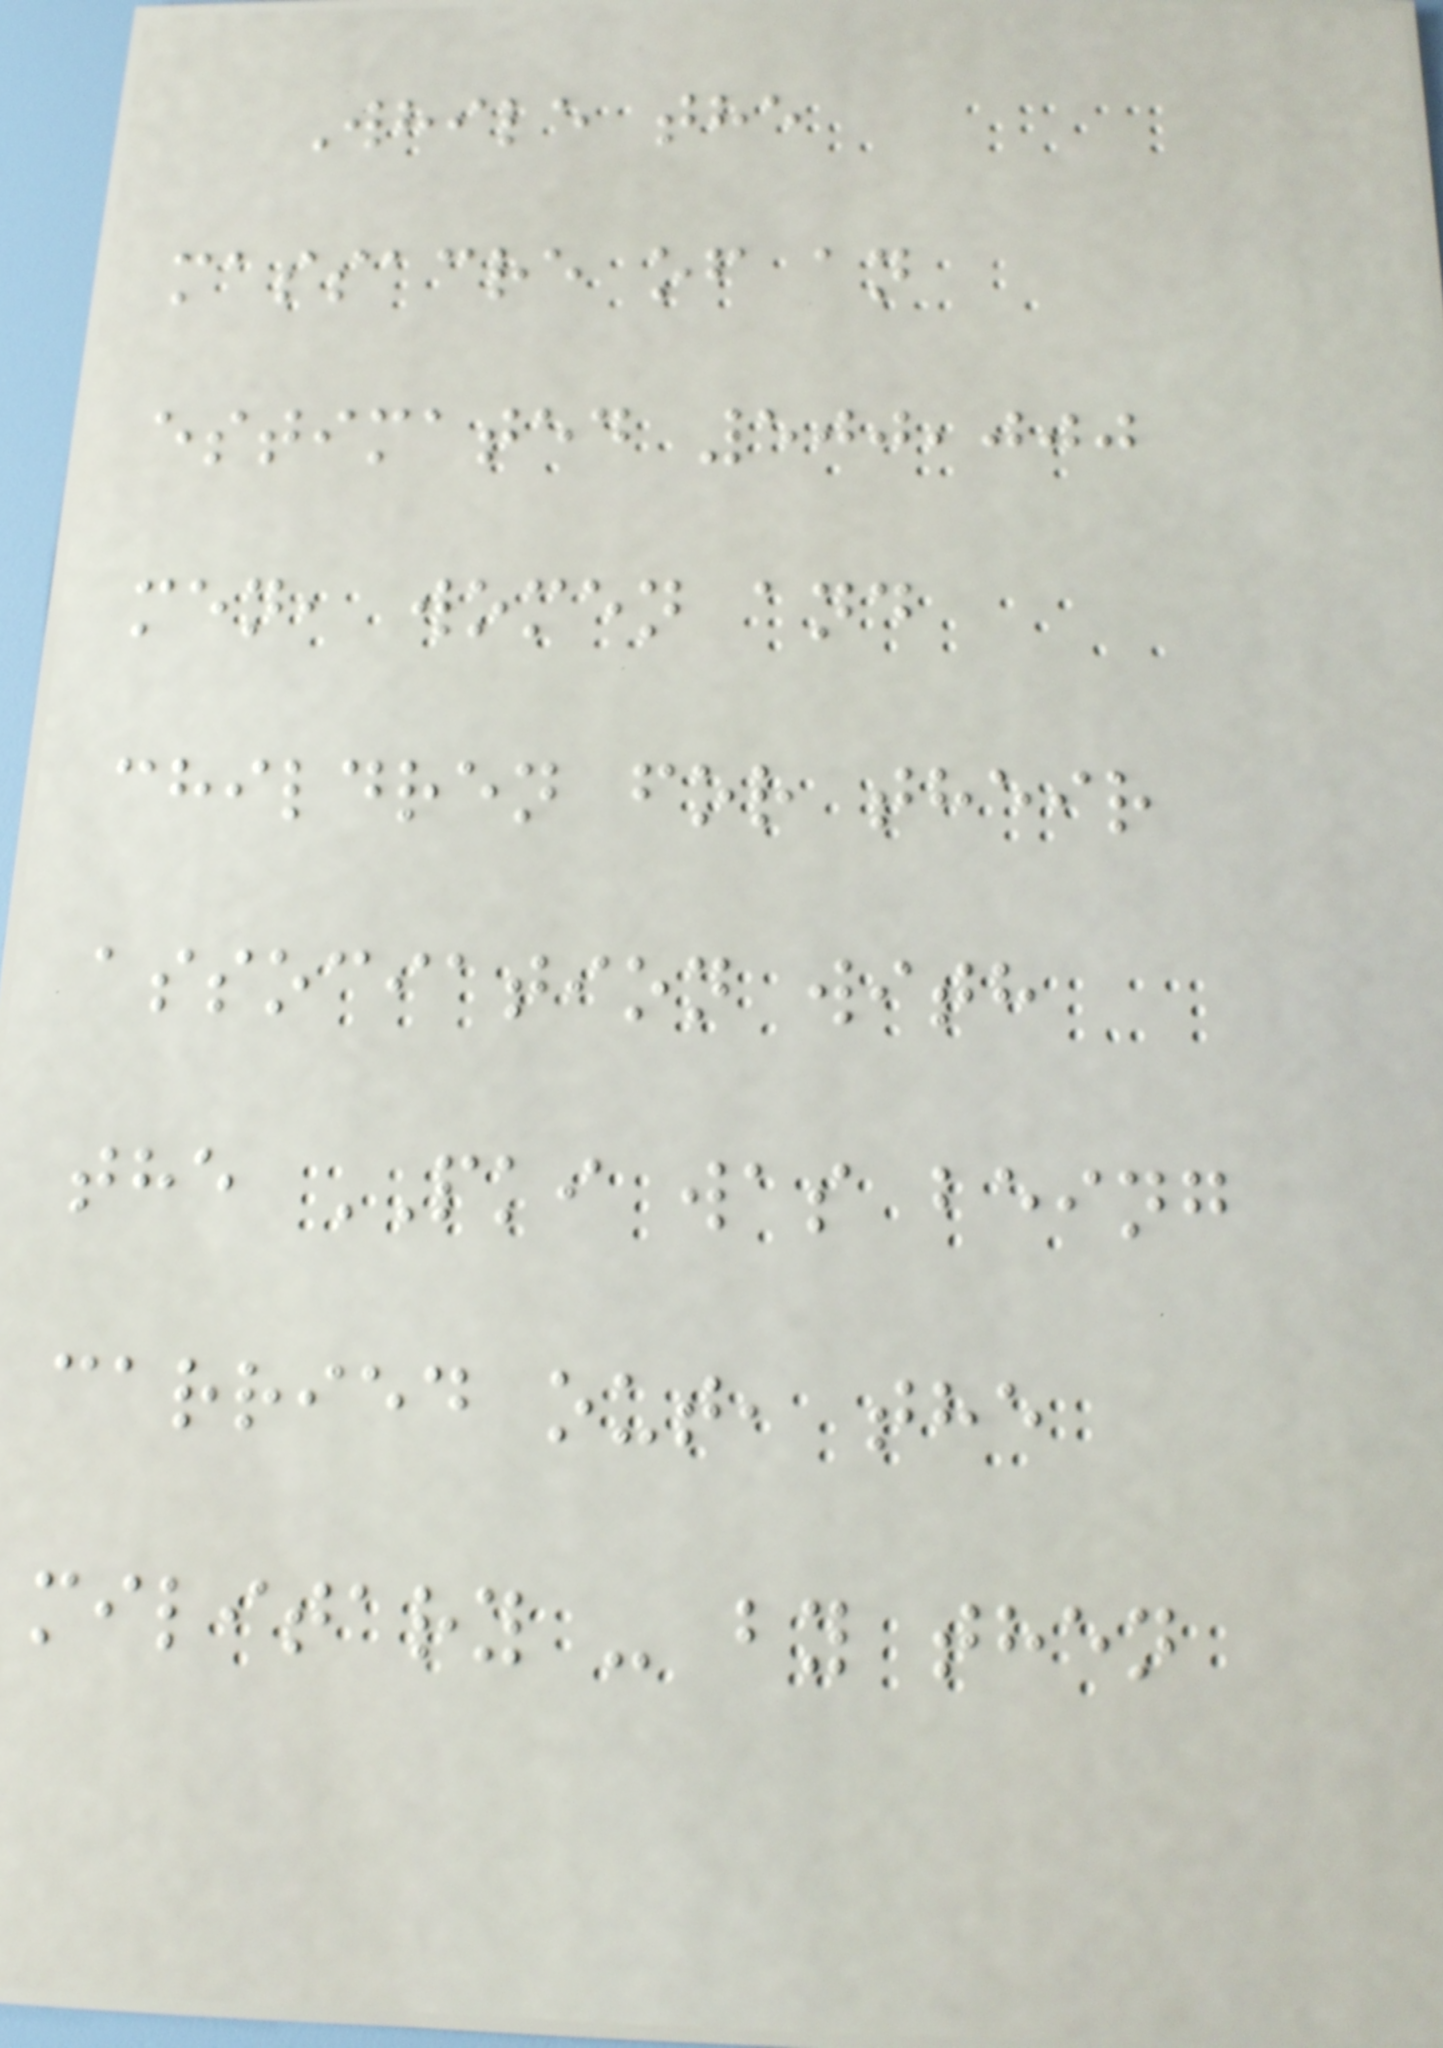While the
massacre of an
estimated 500,000
men, women and
children for their
association with
the PKI was being
carried out, the
military - by then
